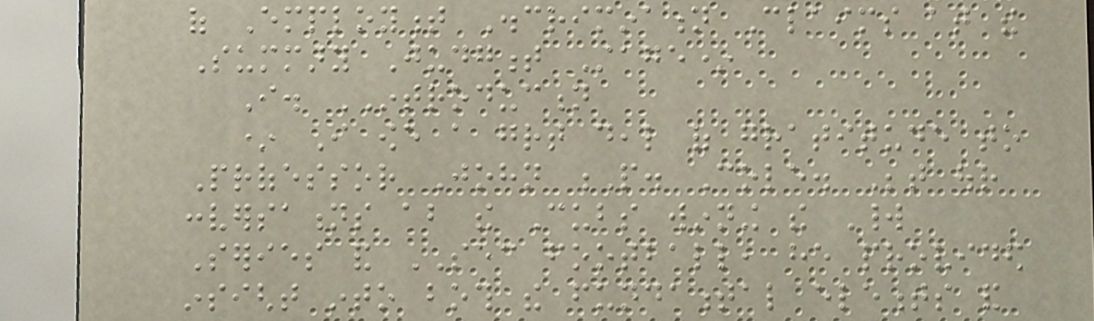of Employment Discrimination Claims at the
Summary Judgment Stage*
I. INTRODUCTION
* I owe a great deal of gratitude to
Professor John P. Cole. Between our
conversations about the Cubs winning the World
Series and SEC football, he provided
insight into both the fundamental elements and
